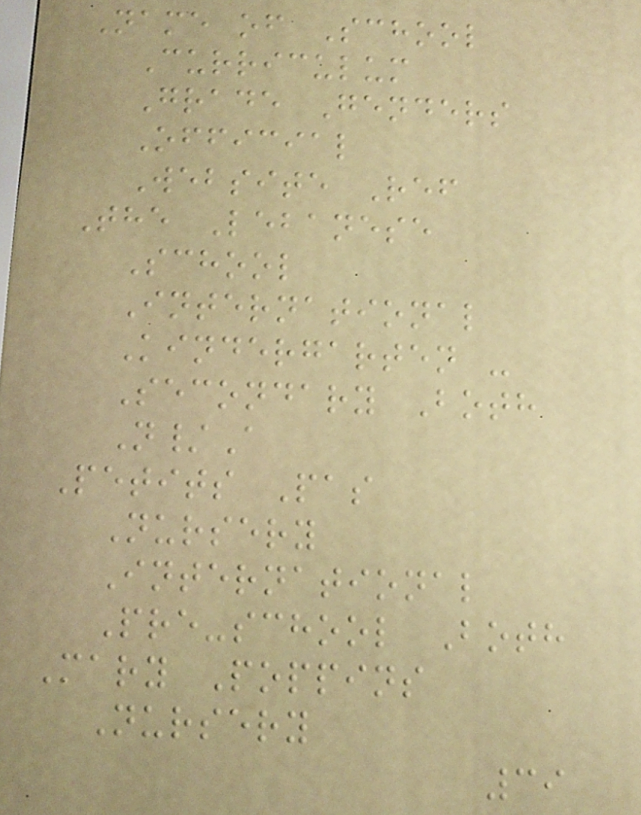Name of School
Curriculum
Grade Genders
Official
Website Ref
The Lebanese
School
International
Kindergarten -
Secondary Both
N/A
Petits Pas
Nursery
International
Pre-school Both
Mary Poppins
Nursery
39
